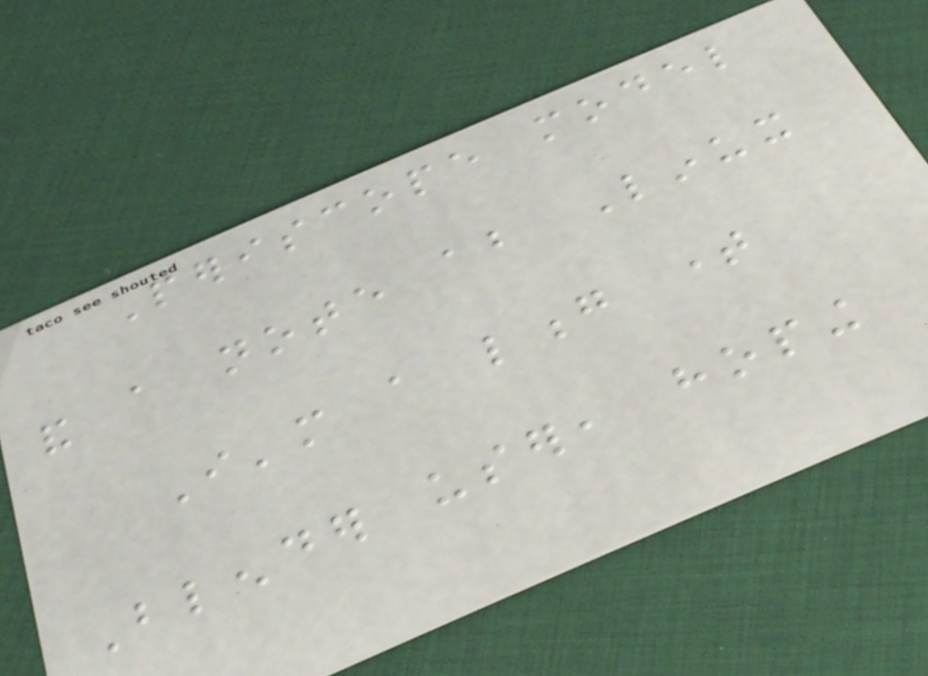Periscope model
and a note about Linux
I'm a long time
Blender user, hoping
